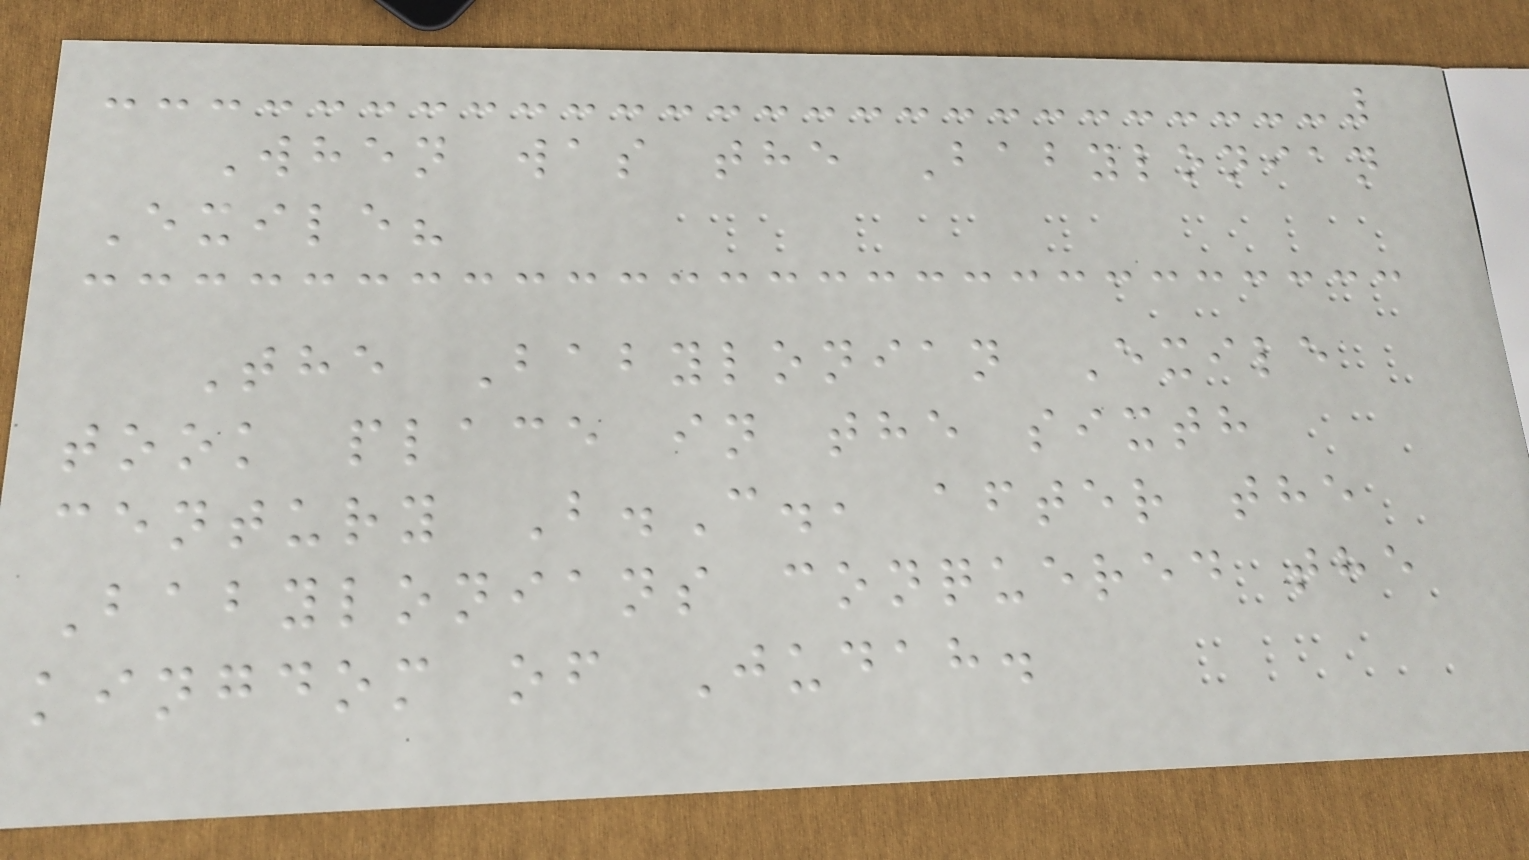When was the Babylonian
Exile?
The Babylonian Exile
took place in the sixth
century B.C., after the
Babylonians conquered the
kingdom of Judah.
